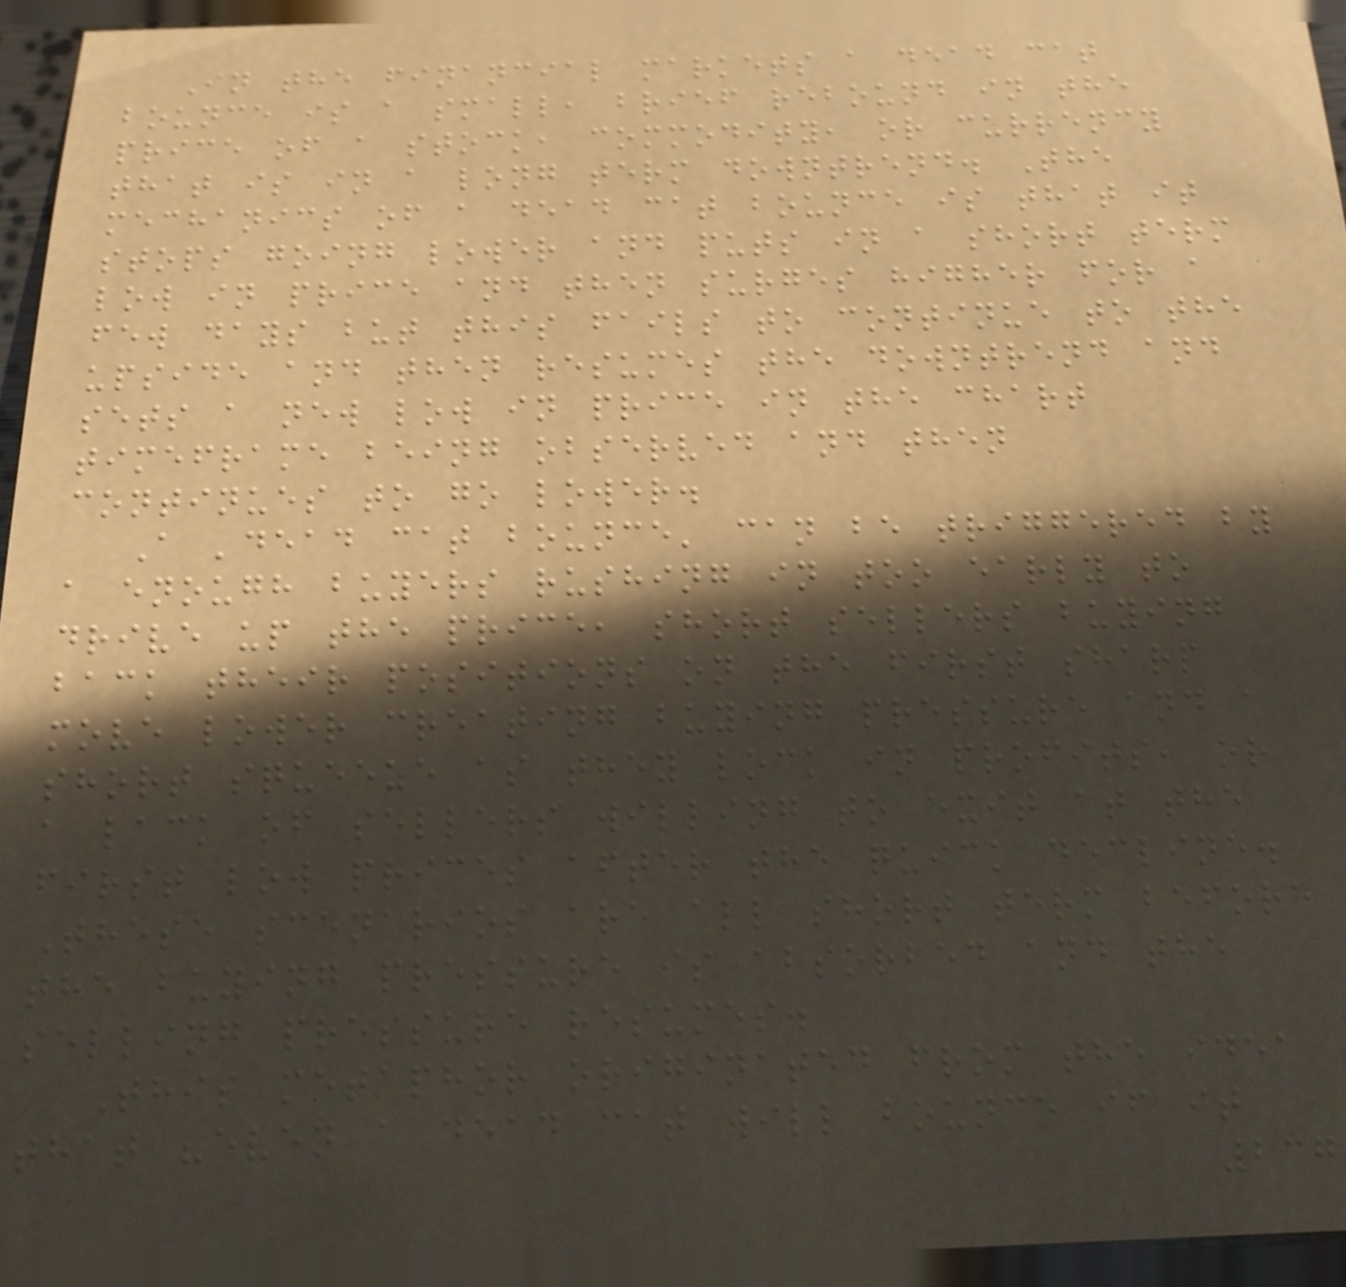In the financial markets a dead cat
bounce is a small, brief rebound in the
price of a stock, commodity, or currency
that is in a long term downtrend. The
mechanics of a dead cat bounce is that it
stops going lower and puts in a short term
low in price and then surges higher for a
few days but this fails to continue to the
upside and then resumes the downtrend and
sets a new low in price in the chart
timeframe being observed and then
continues to go lower.
A 'dead cat bounce' can be triggered by
a enough buyers rushing in too early to
drive up the price, short sellers buying
back their positions on the first sharp
move lower creating buying pressure and a
short squeeze as they lock in profits, or
a lack of sellers willing to exit at the
first low prices after the quick decline.
These scenarios are all short term before
the buying pressure is absorbed and the
selling pressure resumes.
This metaphor originated from the idea
that "even a dead cat will bounce if it
237
